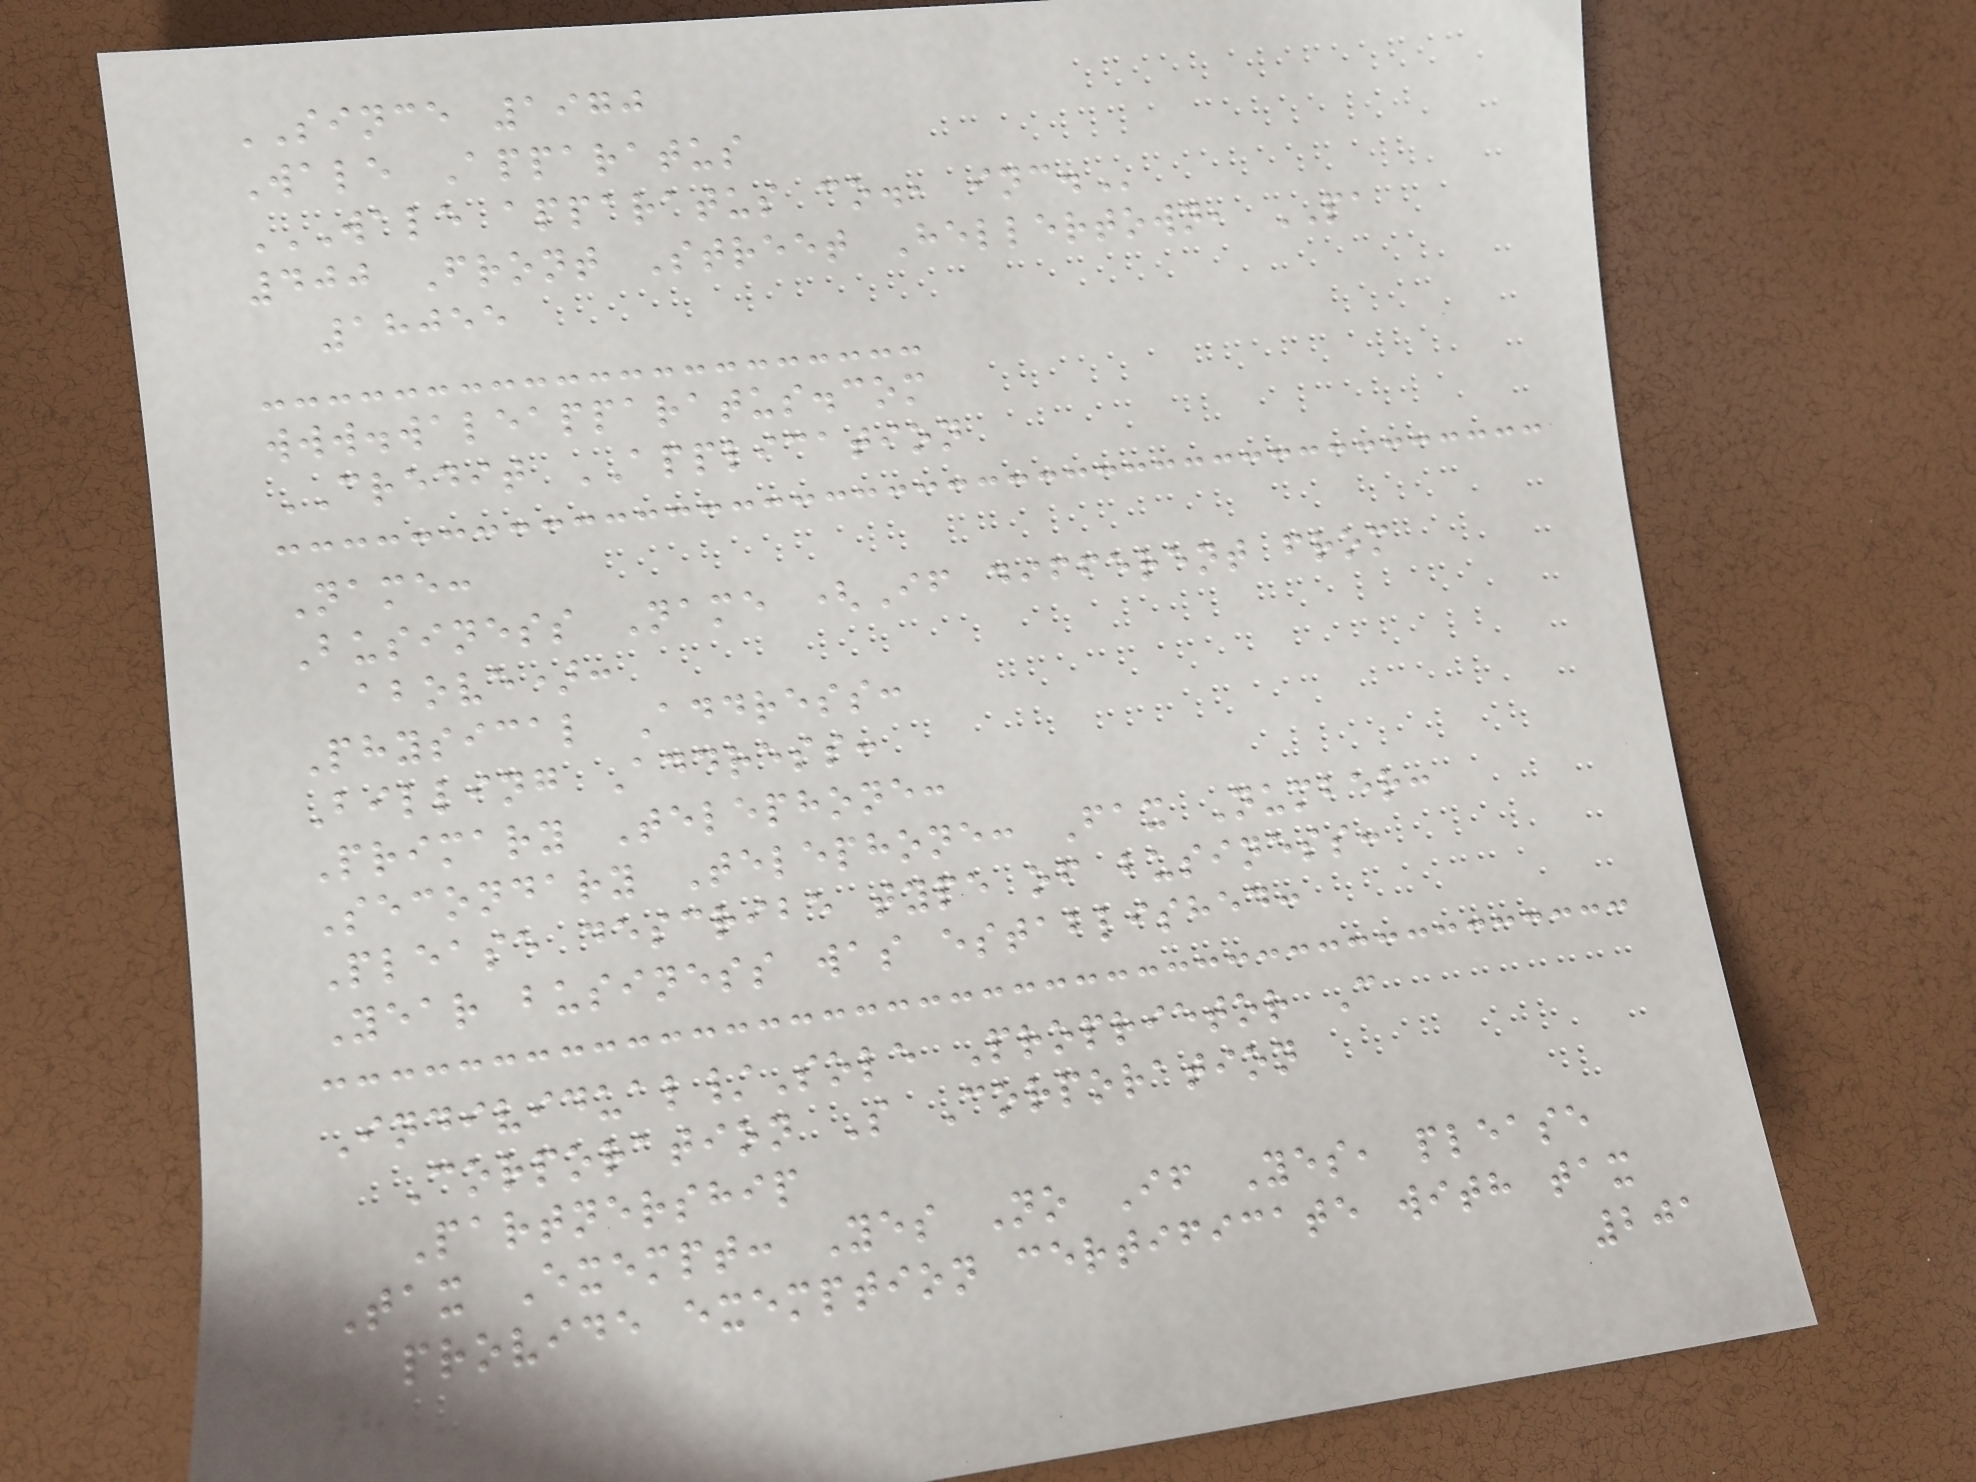SINCE 1970
Wale Apparatus
WALE APPARATUS CO., INC.
400 Front Street Hellertown, PA
18055
www.waleapparatus.com
CREDIT APPLICATION
Name:
Business Name (If different from
above):
Physical Address:
Billing Address:
Primary Telephone:
Secondary Telephone: Fax Number:
Please describe type of business:
Year business was established:
Individual/Sole Proprietor C
Corporation S Corporation
Partnership
Tax Exempt: Yes No If Yes, please
provide exemption certificate with tax
201
